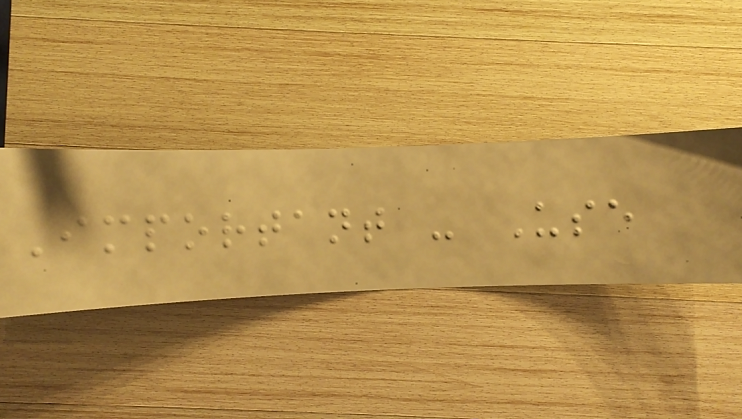Important - Use
